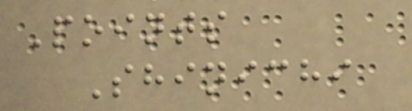Points
Shinichi
